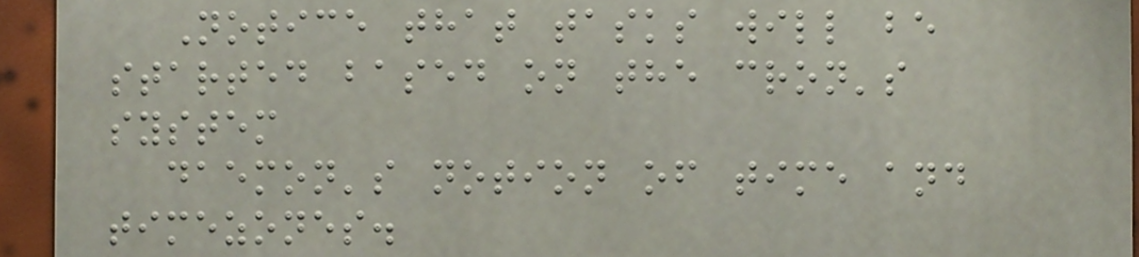Notice that tasks will be
started based on the cron's
system
daemon's notion of time and
timezones.
